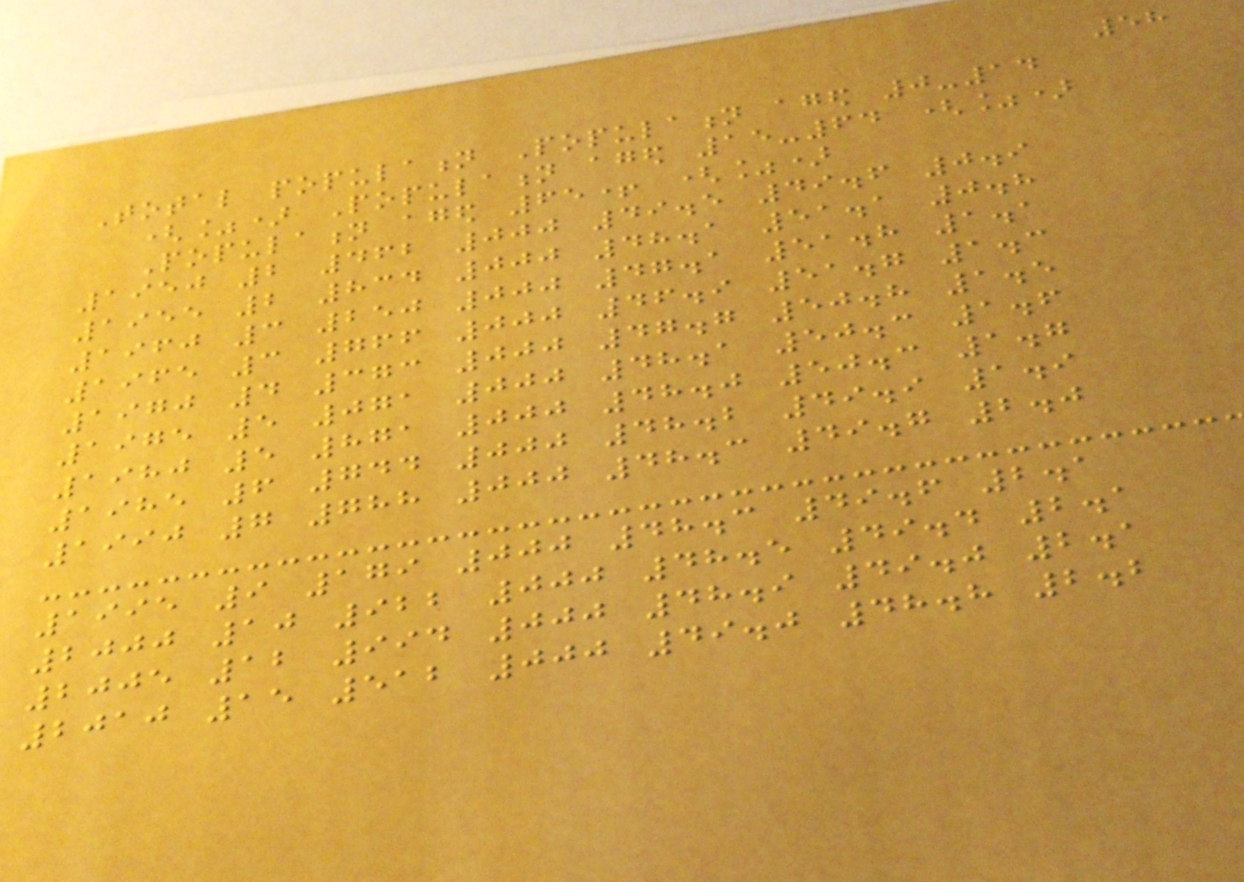58
Total population Population aged 0-14
(%) Population aged 15-64 (%)
Population aged 65+ (%)
1950 2 462 000 49.5 49.6 0.9
1955 2 834 000 48.1 51.1 0.8
1960 3 250 000 47.1 51.8 1.1
1965 3 766 000 46.9 51.7 1.3
1970 4 373 000 47.7 50.8 1.5
1975 5 071 000 48.1 50.3 1.6
1980 5 871 000 48.0 50.3 1.7
1985 6 744 000 48.2 49.9 1.9
1990 7 788 000 48.3 49.7 2.0
1995 9 179 000 48.3 49.6 2.1
2000 10 922 000 48.5 49.4 2.1
2005 12 994 000 48.9 49.0 2.1
2010 15 512 000 49.0 48.8 2.2
